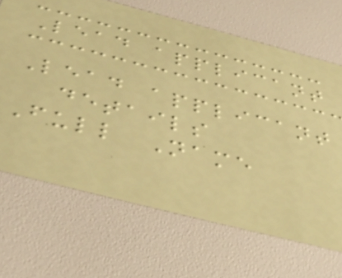Lead applicant
Lead applicant
details
Full Name
